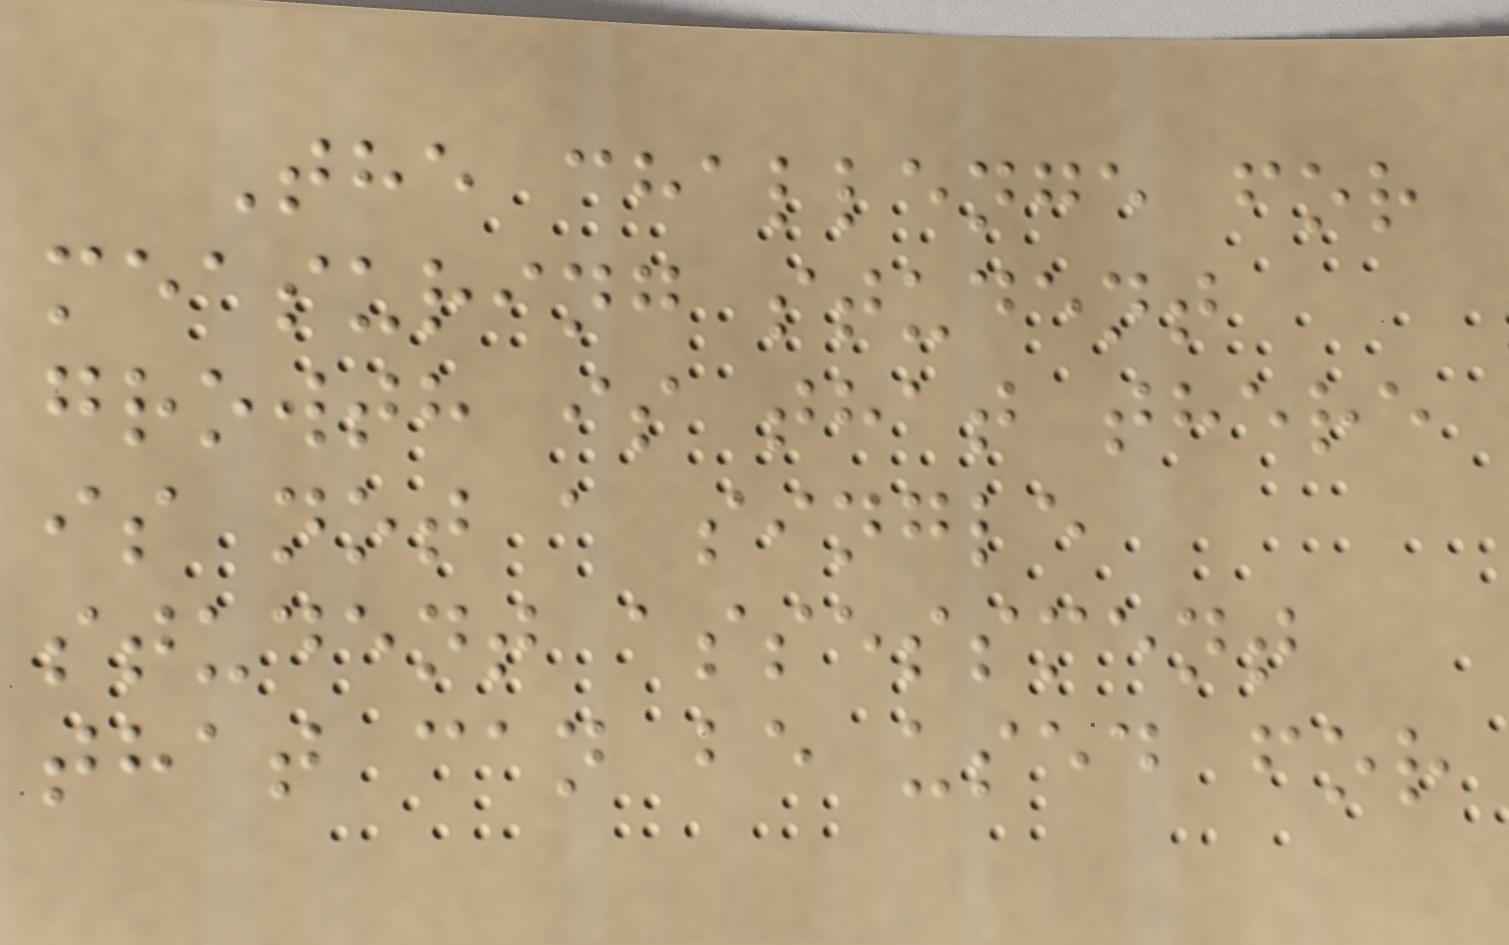The challenge for
measuring student
growth is that there
is not a single
student assessment
that can be used for
